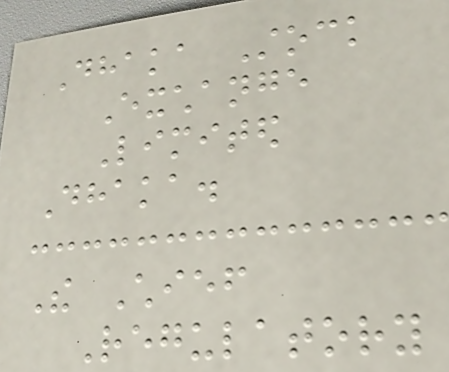Dhaka Stock
Exchange
Limited
Dhaka.
The Chief
Regulatory
